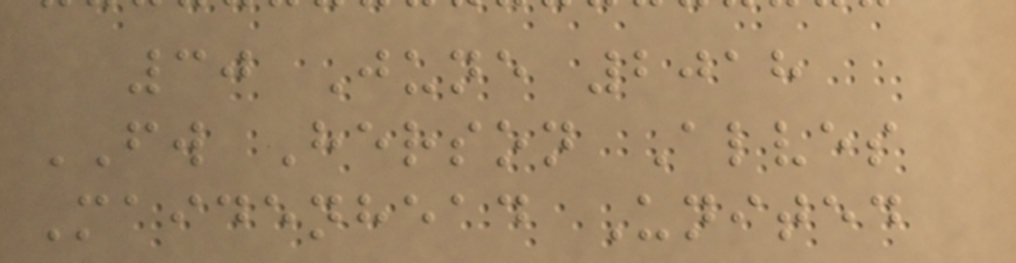30 June 2018
FW Herson Alves
Maidenhead United
